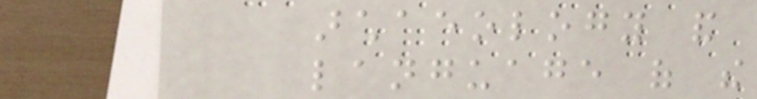archaeology and
language of the
